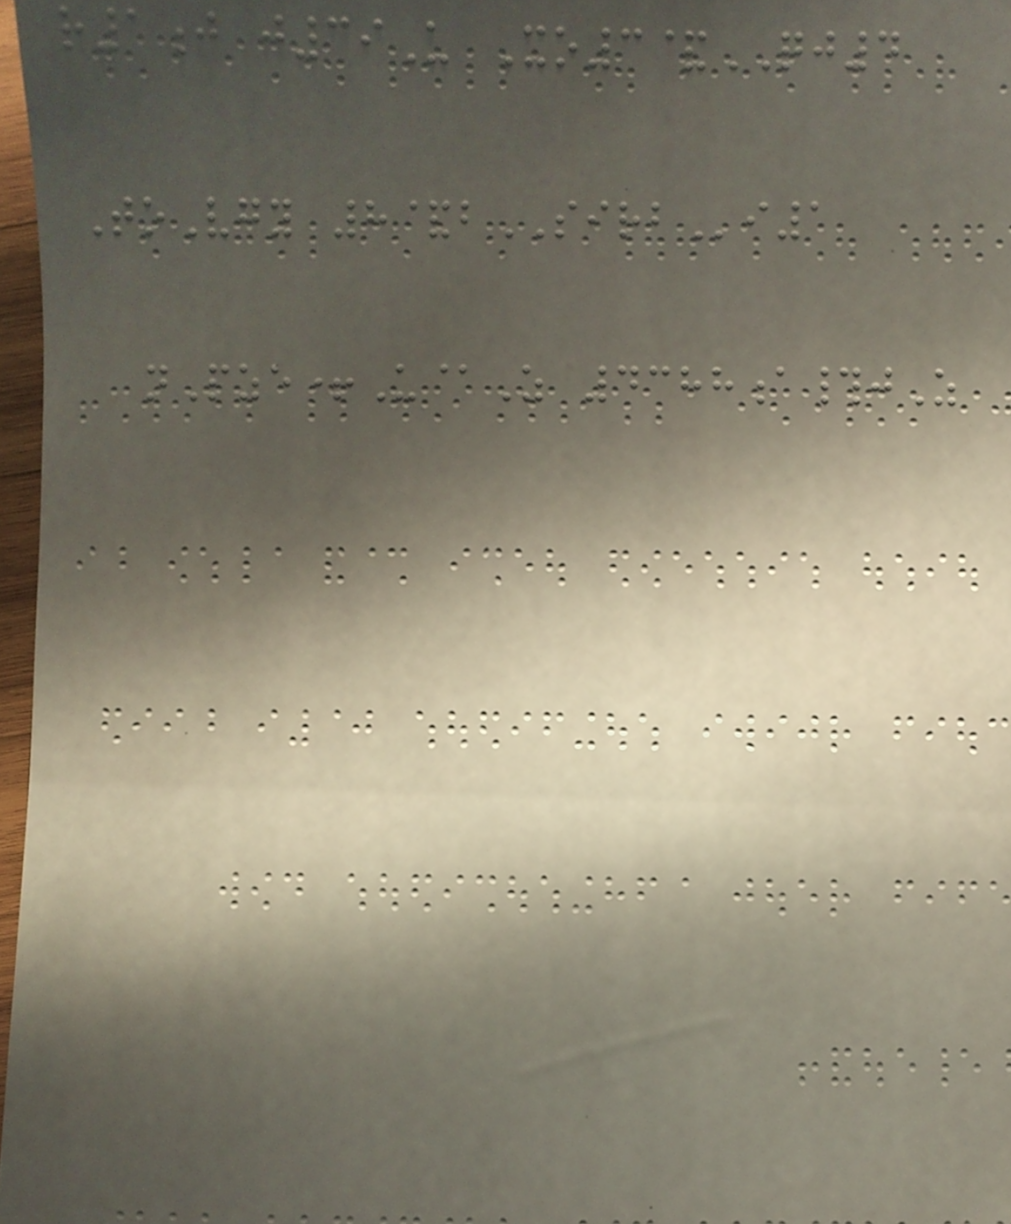r1j j39U Xo3&QJ4
ToVgy 8&bSIRBi1
nPze+U@Z 4388a#jZ
